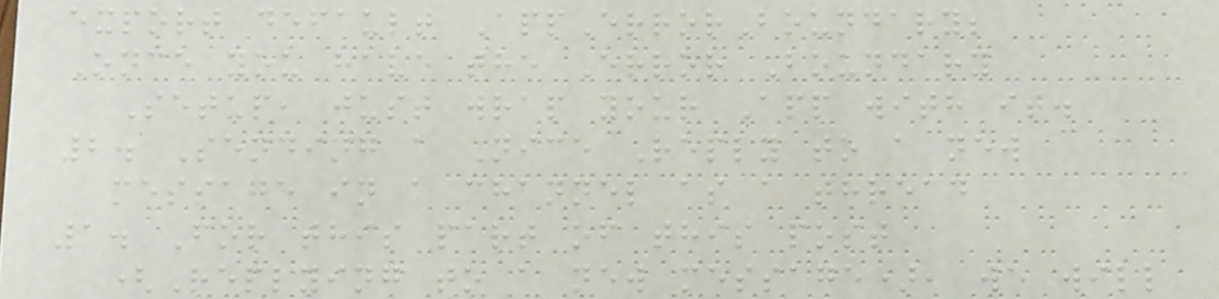export default AppErrorBoundary;
Once you have the Error Boundary
Setup, just wrap your App with it.
2. Sending a Nice Reply to a new
message in a channel as a thread
1. For this part of this post
(Replying to a new message), we will
